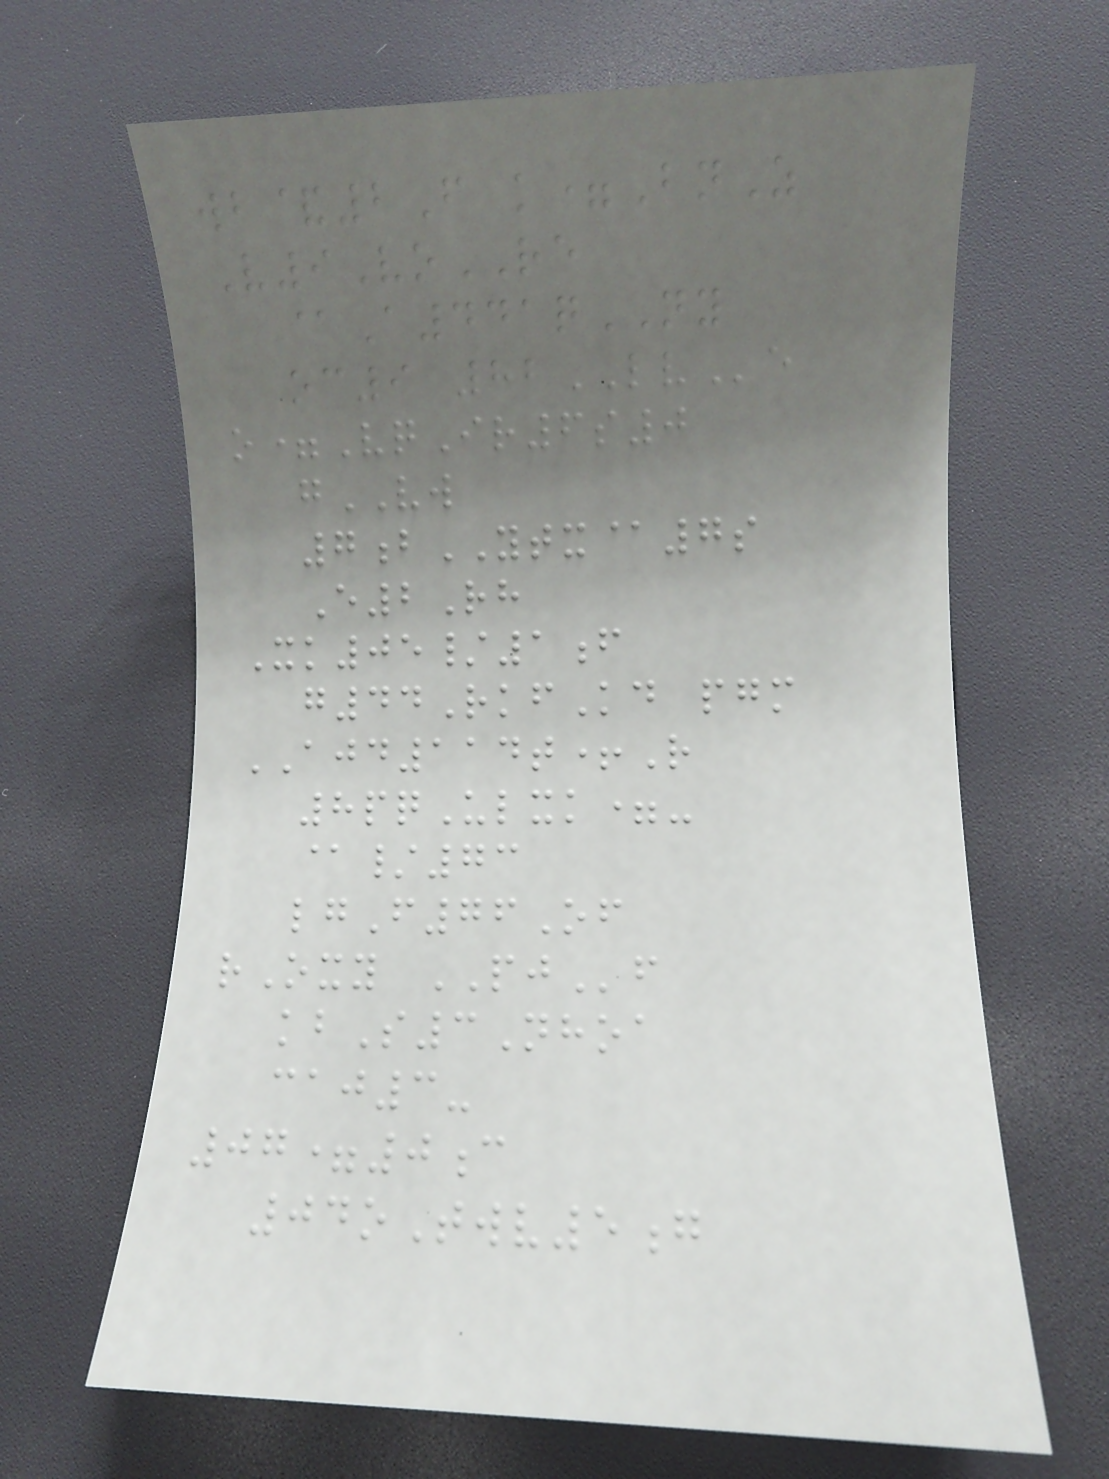wb&2F k=BnZ
V9VoRE
@A441qNY
oc9 82LVe
o=VqIr6s0
gVW
7bYTX@7s
E2Rh
Xk05/1f
g44RkfKd pgm
AJD114t+R
8pqUlxk=-
@/73
lgF76Of
rOxy PJf
kbS3Nhoa
caj3-
07=0c
04oTwv5g
